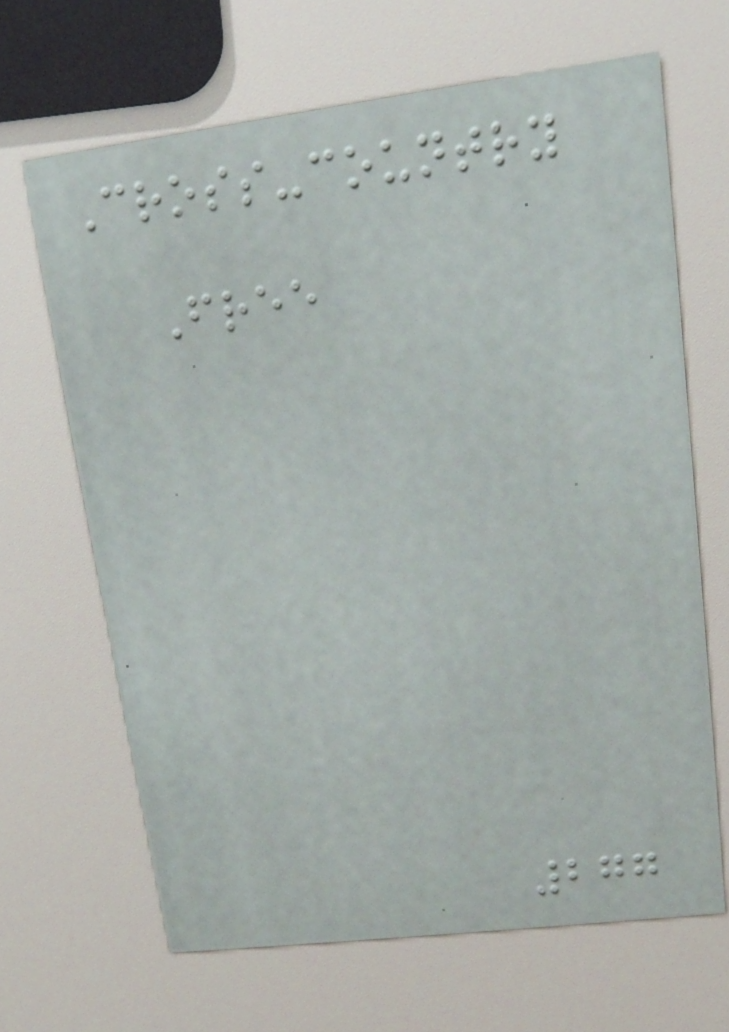Cross-country
Free
277
